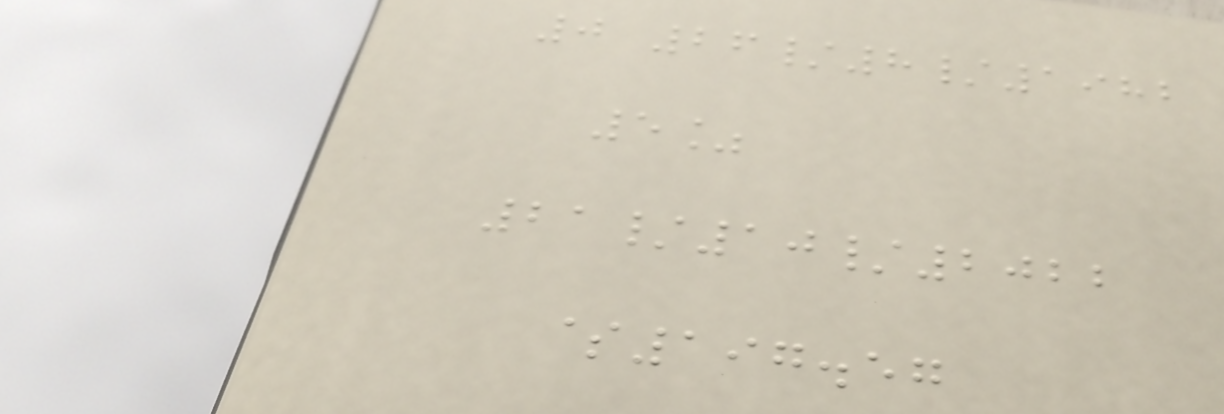0 26/8/1982
5%
21/10/2022
$197.57
